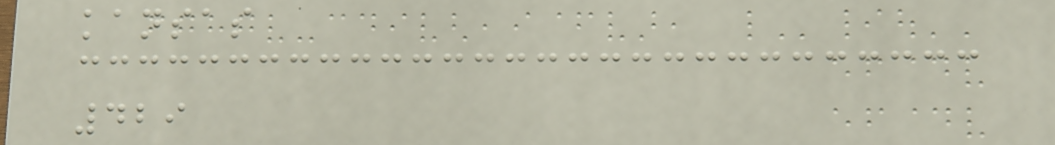kansas
429
